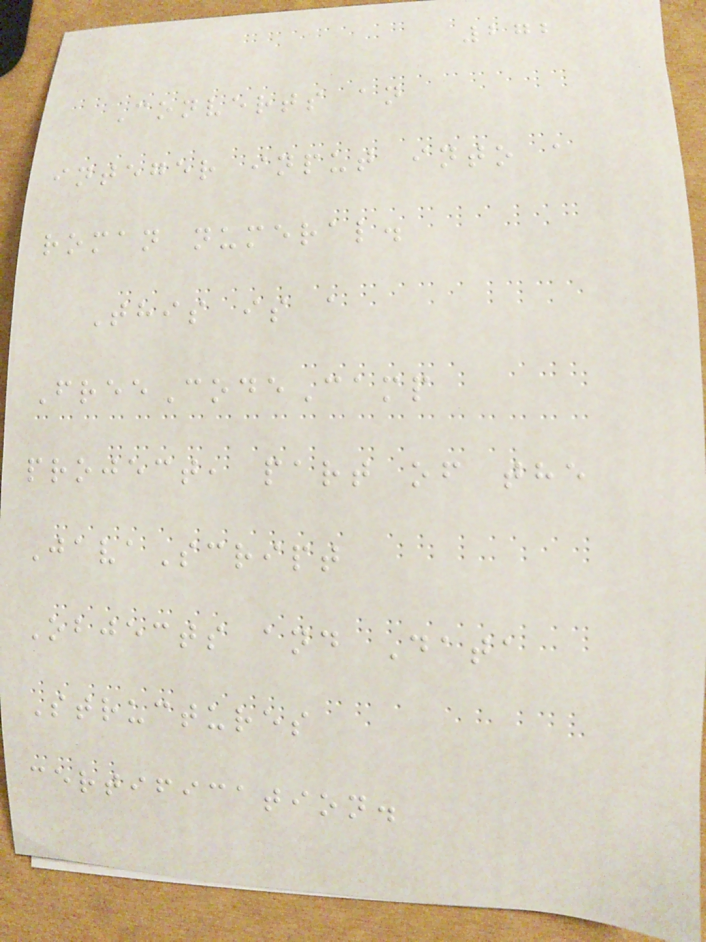272
Converts an
integer input into a
roman numeral.
This is a
FreeCodeCamp
project, part of the
JavaScript
Objects and Data
Structures
certification.
